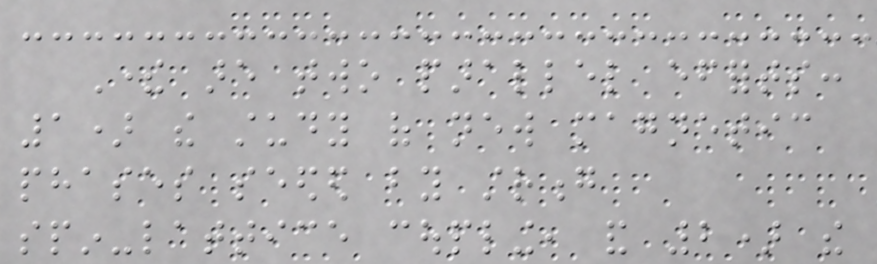There are two parallel efforts:
1) the study of new magnetic
phases seeded by strong
spin-lattice coupling, and 2) the
